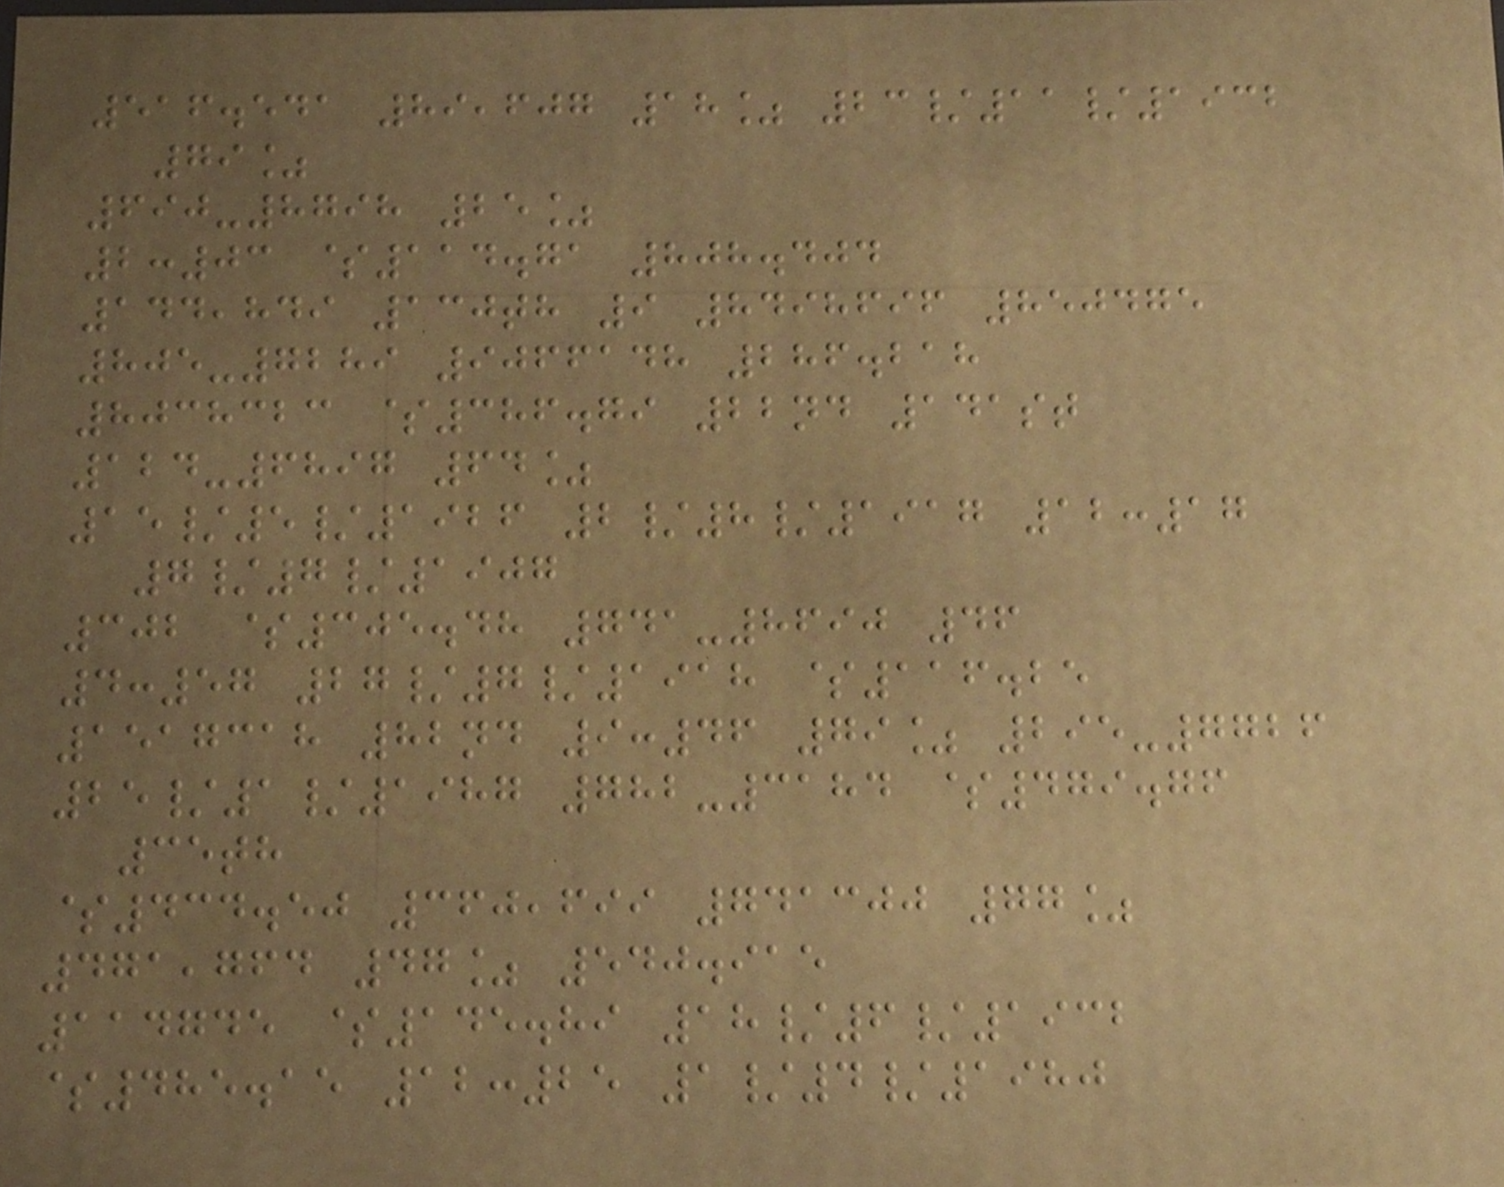516.541 89,607 18% 23/11/1932
79%
690-8798 25%
2:03 $114.71 808.404
144,849 130th 9 8498696 850475
805-7289 9066148 286.218
8038323 $386.79 22nd 141st
124-6897 64%
15/5/1926 2/8/1917 12:17
7/7/1907
302 $305.48 741-8690 46
4:57 27/7/1918 $116.25
1517318 82nd 9:46 79% 295-7726
25/1/1987 782-3184 $479.76
35th
$434.50 360,699 741300 77%
471,764 47% 540.915
114745 $145.89 18/6/1932
$485.15 12:25 1/4/1980
